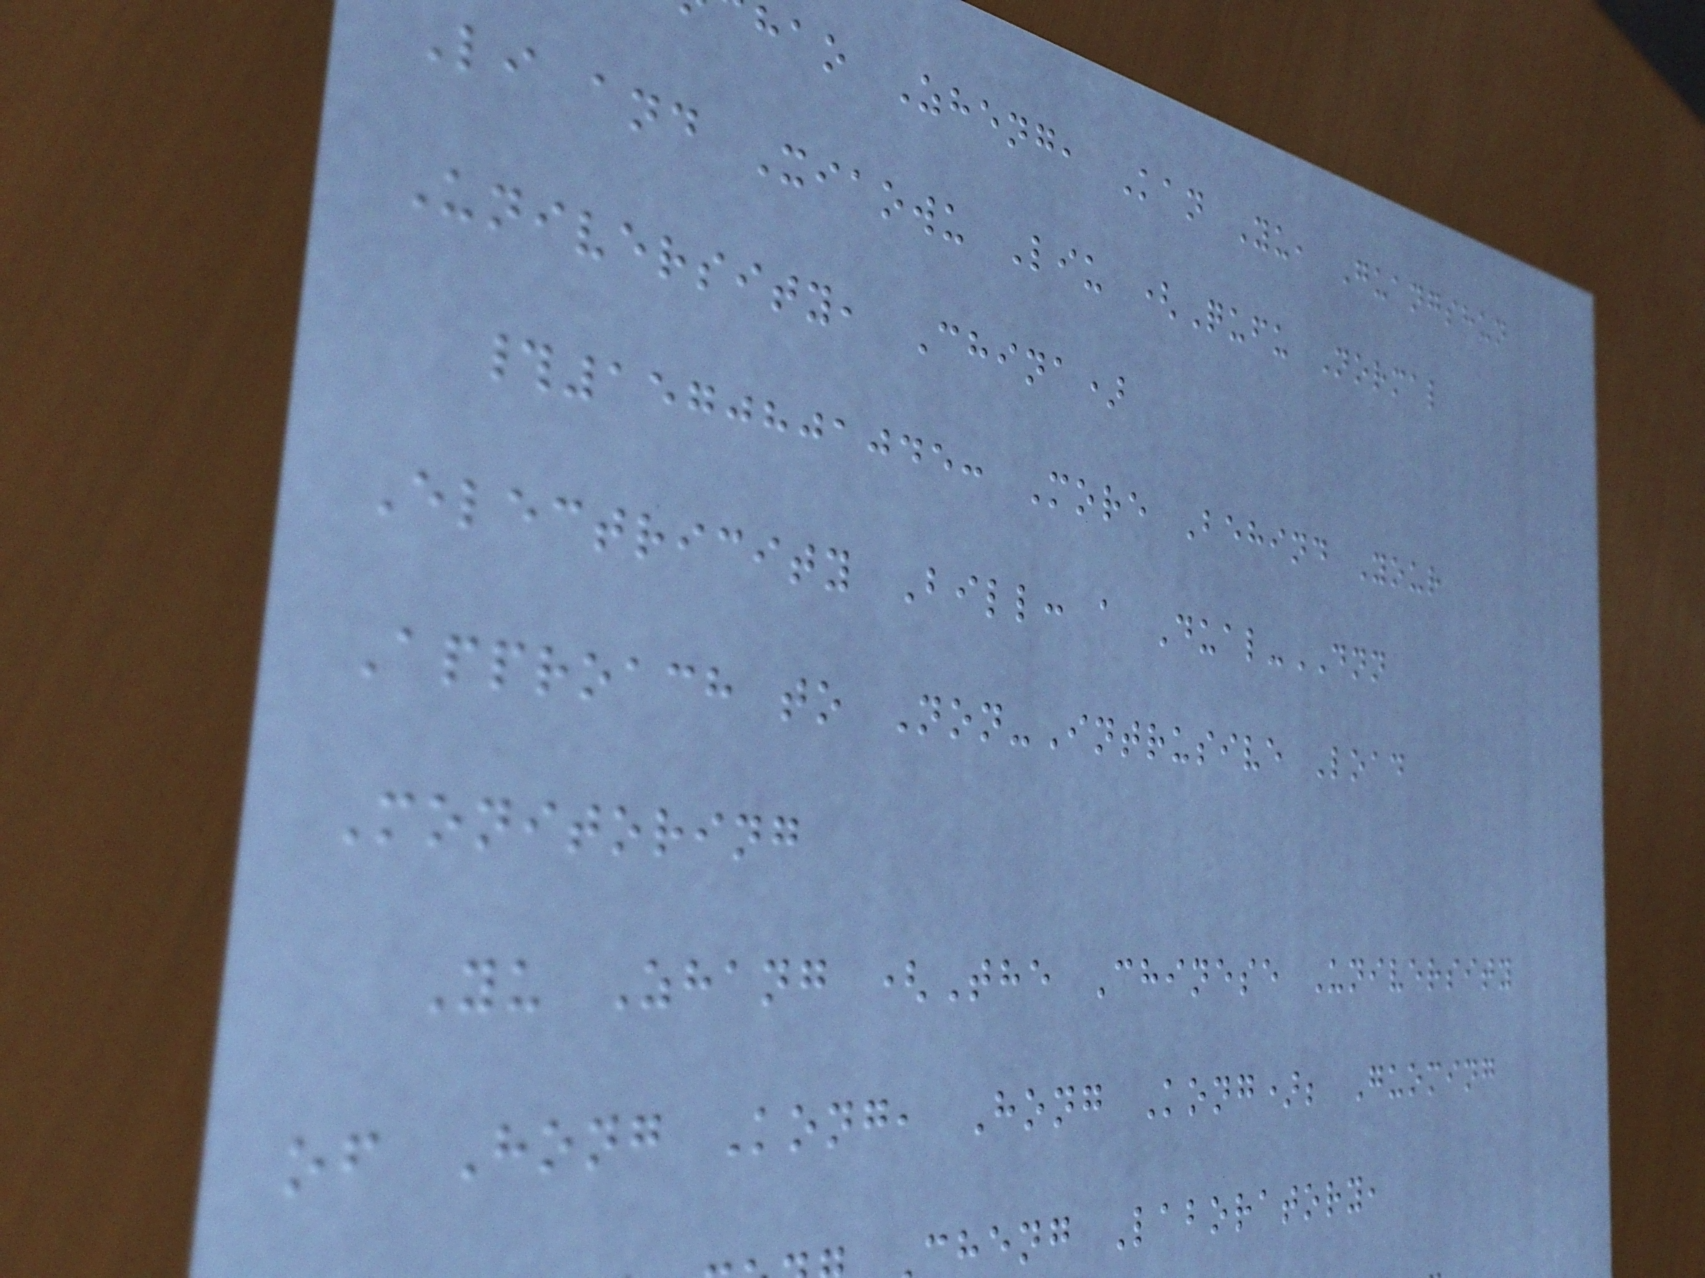hao Zheng, Kan Yu, Guangshun
Li and Xiaowu Liu (Qufu Normal
University, China)
#1570801045: More Behind Your
Electricity Bill: a Dual-DNN
Approach to Non-Intrusive Load
Monitoring
Yu Zhang (The Chinese University
of Hong Kong, Hong Kong); Guoming
heng Laboratory,
